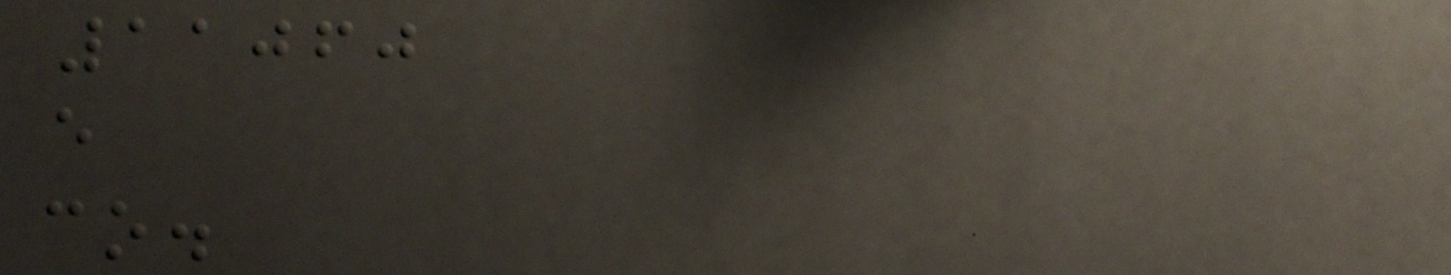11060
e
co.
